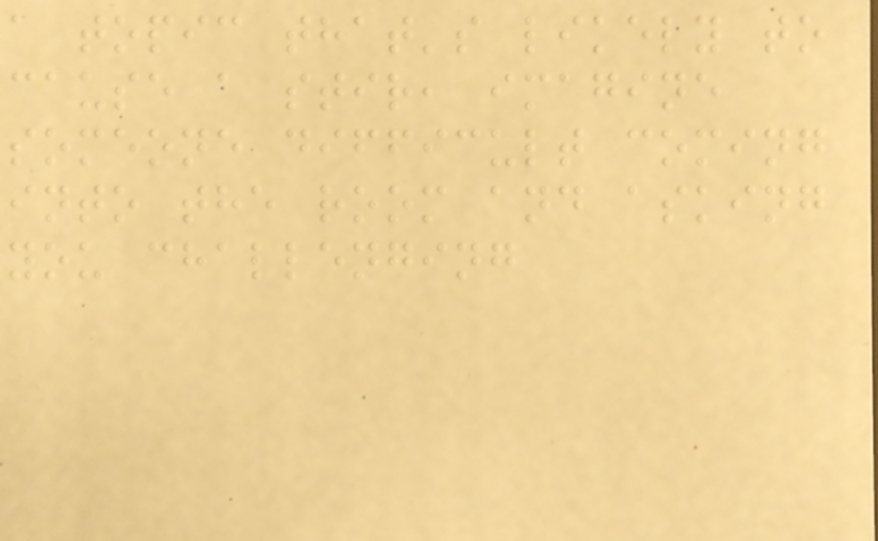a topic that's likely to
cause a stir, imagine
someone difficult coming
into the room and asking
you challenging
